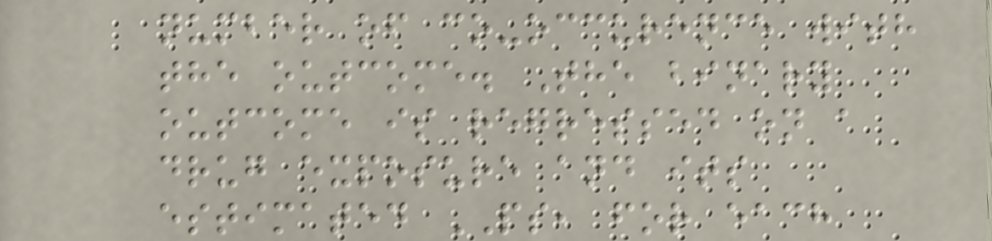number of co-occurence with
the outcome. The binary
outcome is regressed on a
drug exposure and its
estimated PS, for each
